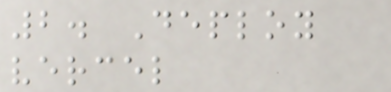2. Deploy
vercel
